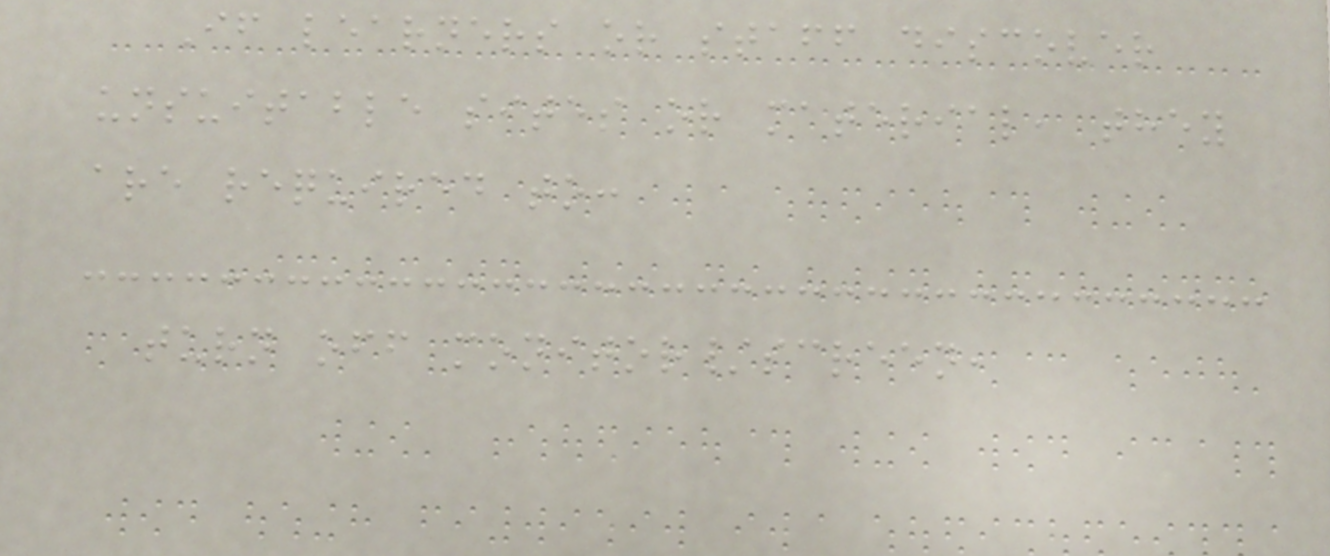If learners or staff discover
unsuitable sites or material, they
are required to:
turn off monitor/screen,
